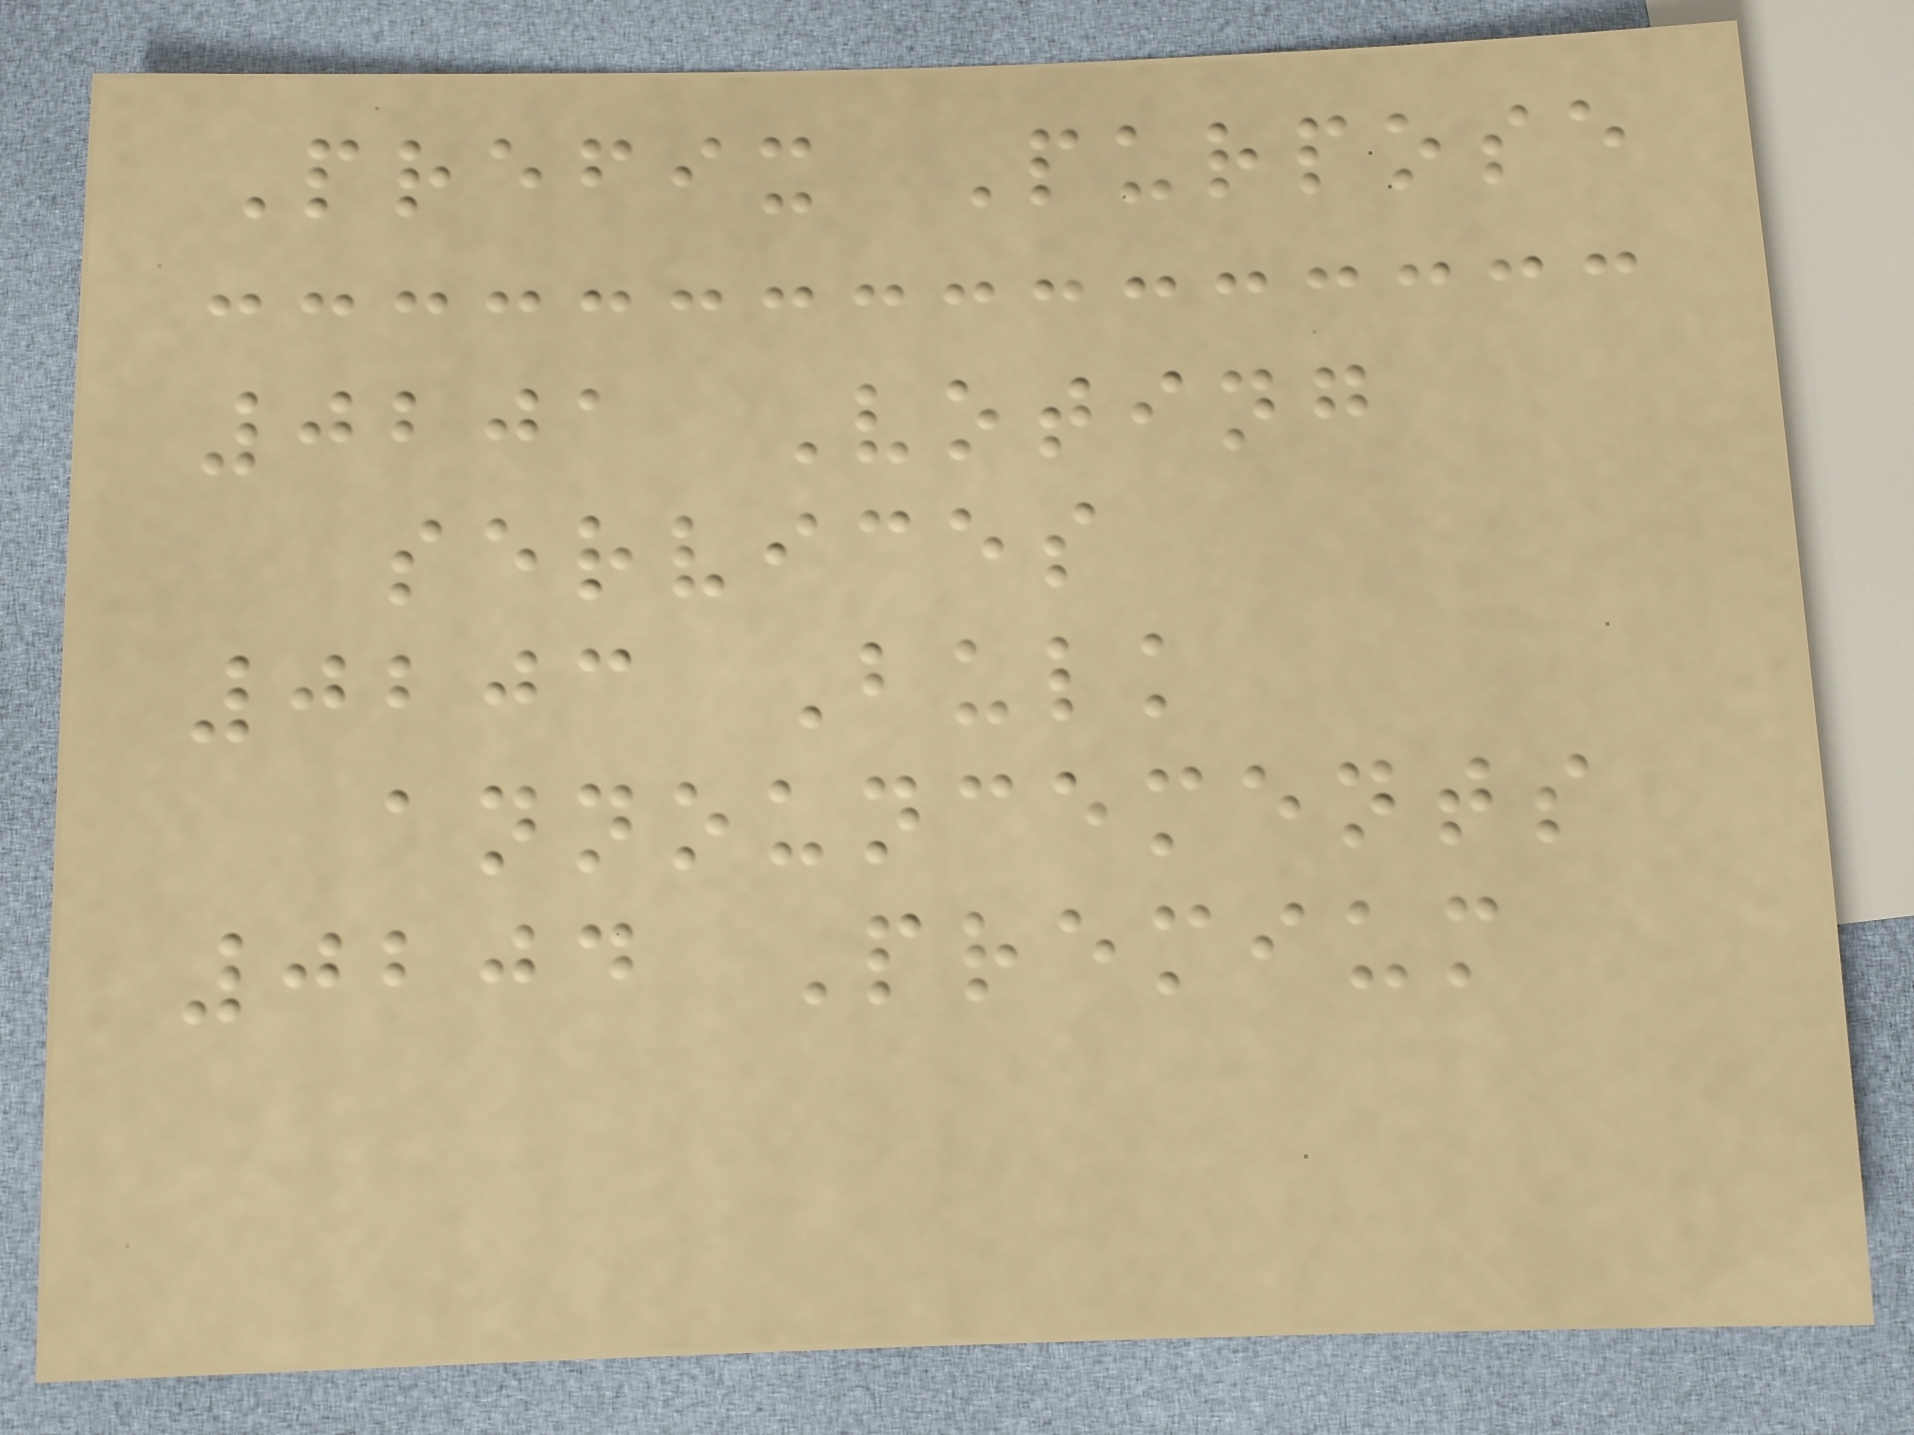Prefix Purpose
0201 Voting
services
0203 Bulk
announcements
0204 Premium
